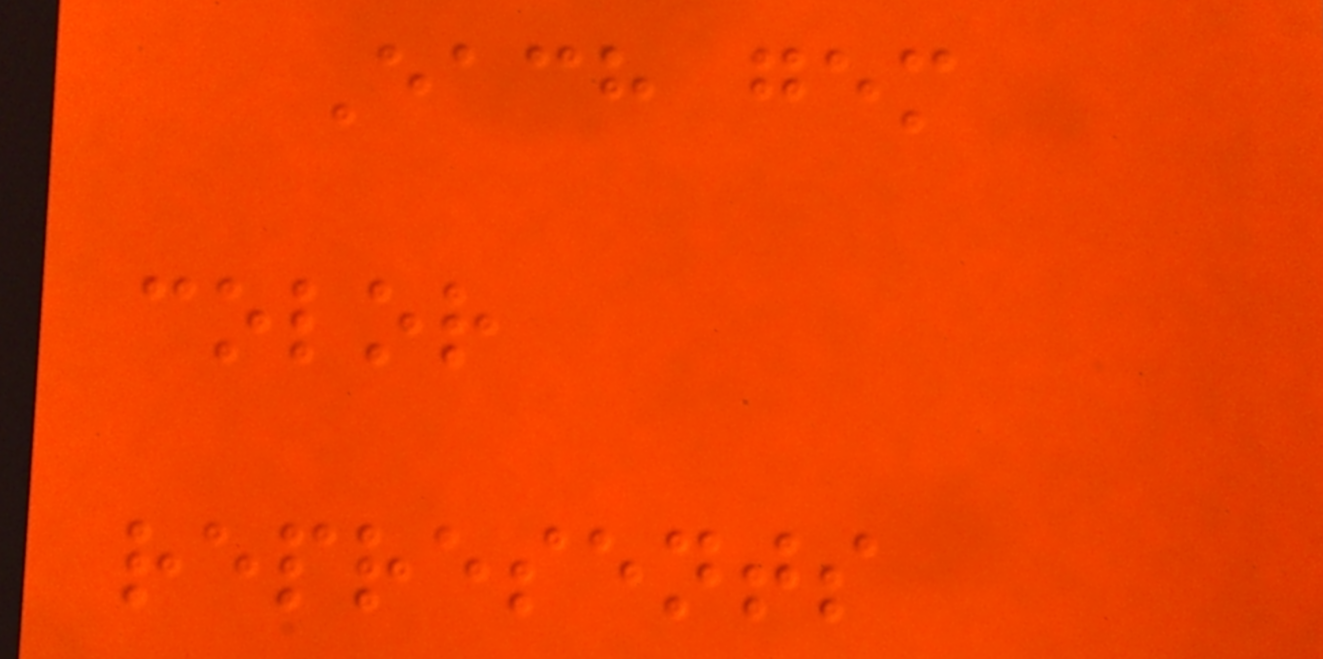Each gem
color
represents
